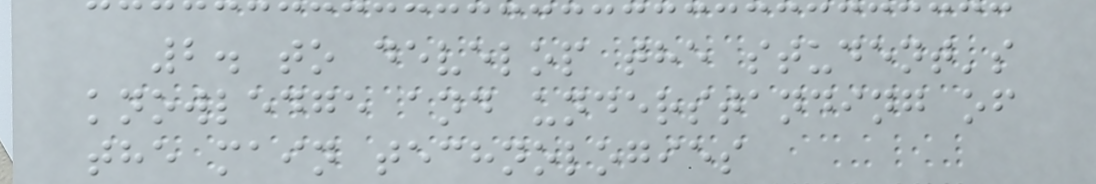2. to develop the student's
knowledge and understanding of
the main technologies
